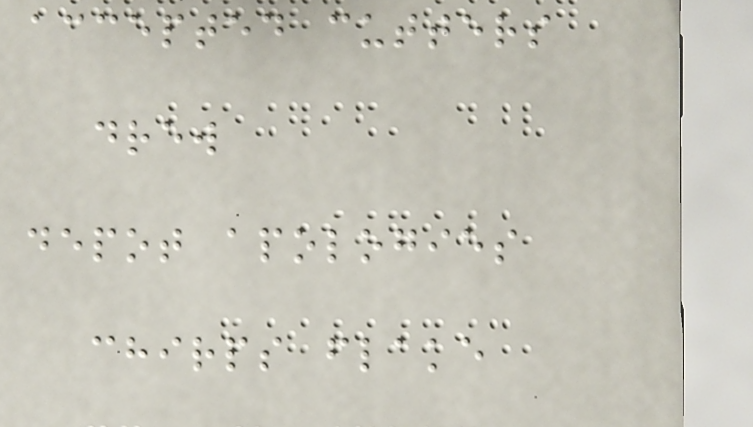accepted cutters
drew
depot apologies
chirps flake
